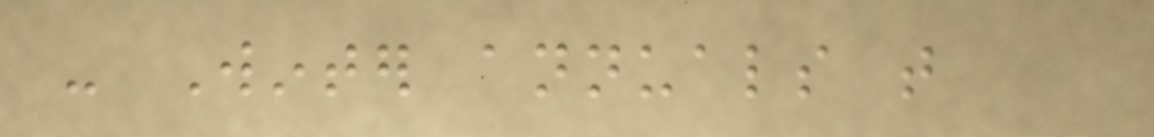- Winter annuals that
